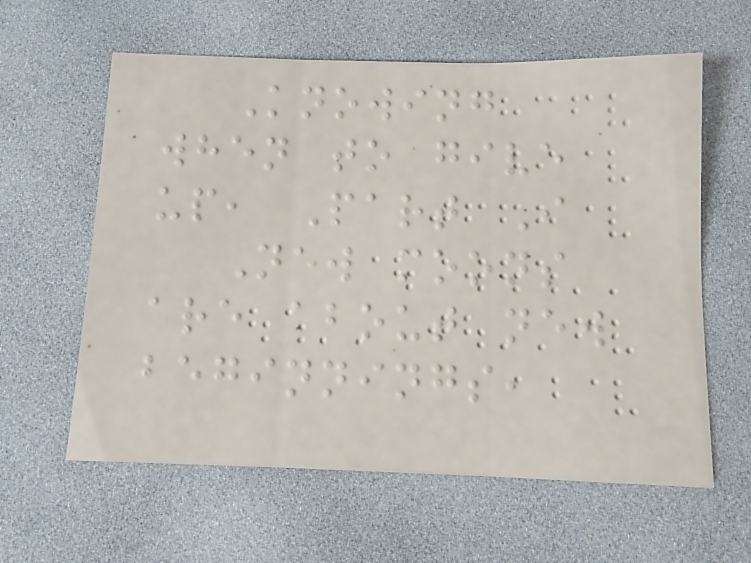Knowing
when to give
up, Part I
New moons
are about new
beginnings,
